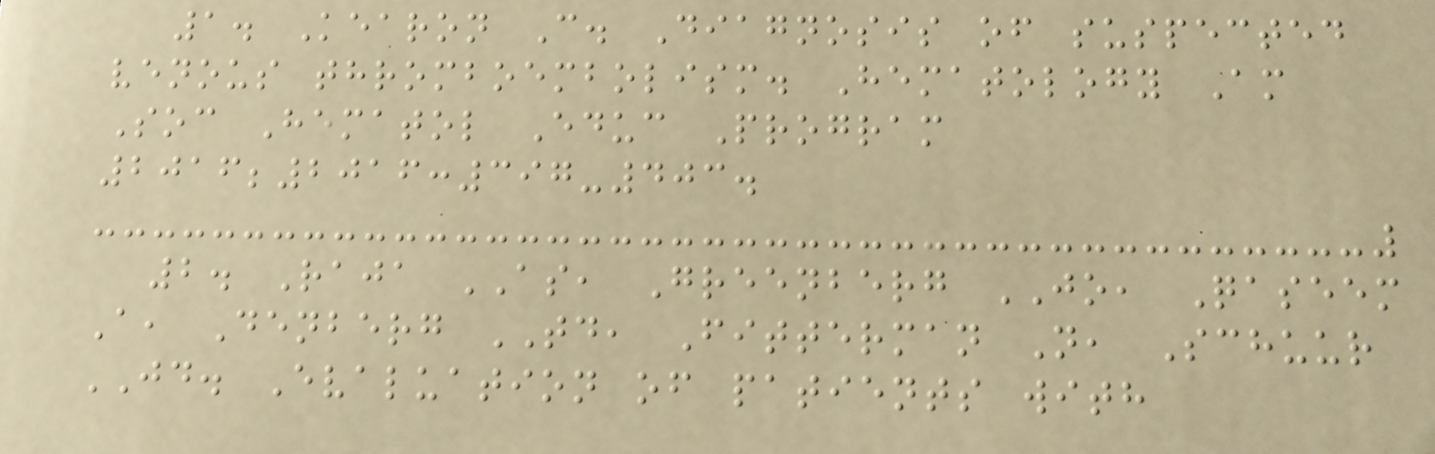1. Kearon C. Diagnosis of suspected
venous thromboembolism. Hematology Am
Soc Hematol Educ Program
2016;2016:397-403.
2. Raja AS, Greenberg JO, Qaseem
A, Denberg TD, Fitterman N, Schuur
JD. Evaluation of patients with
